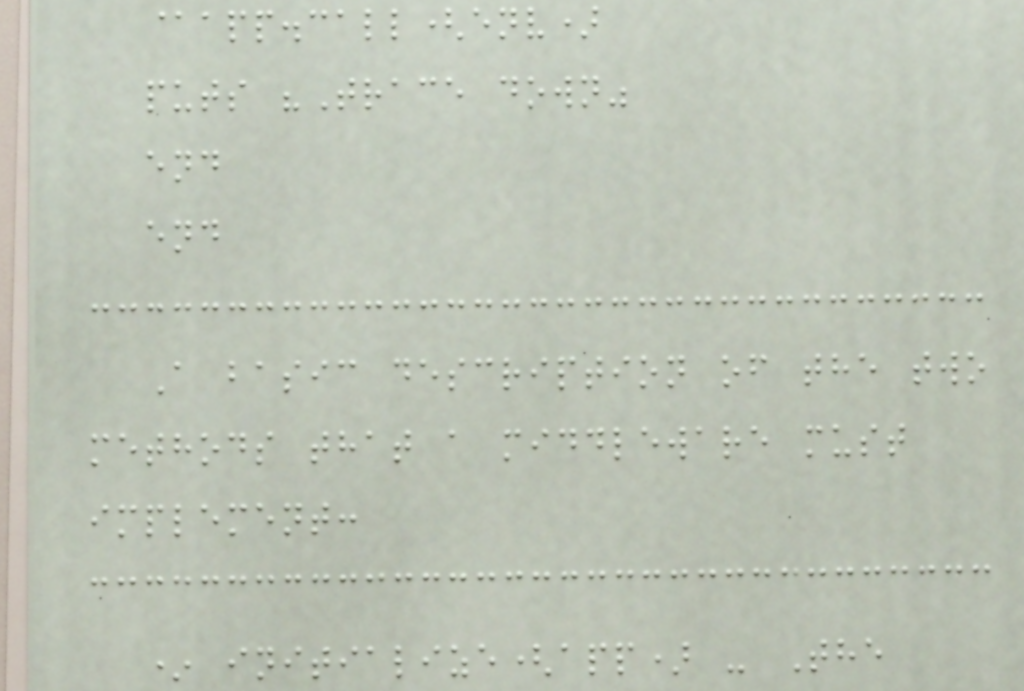@app.call(env)
puts "Trace down"
end
end
A basic description of the two
methods that a middleware must
implement:
* initialize(app) - The
